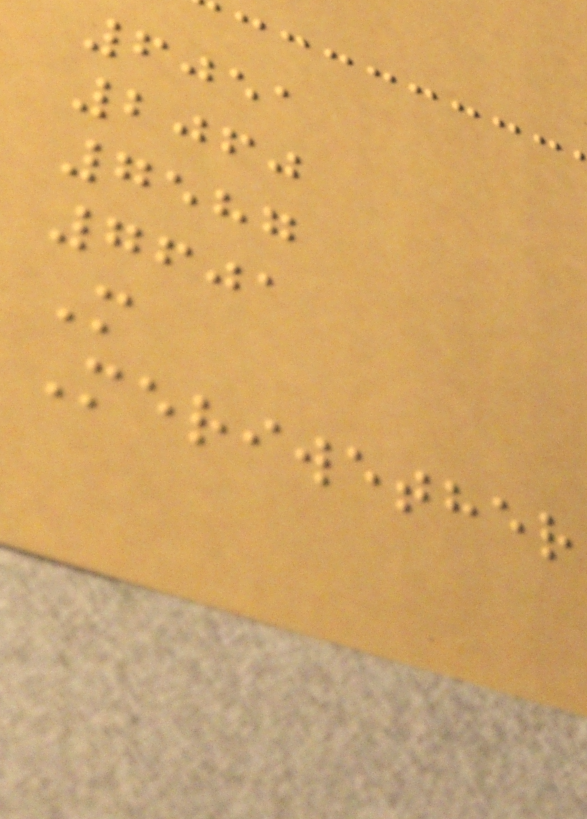6051
2060
7587
7601
M
Meriwether
